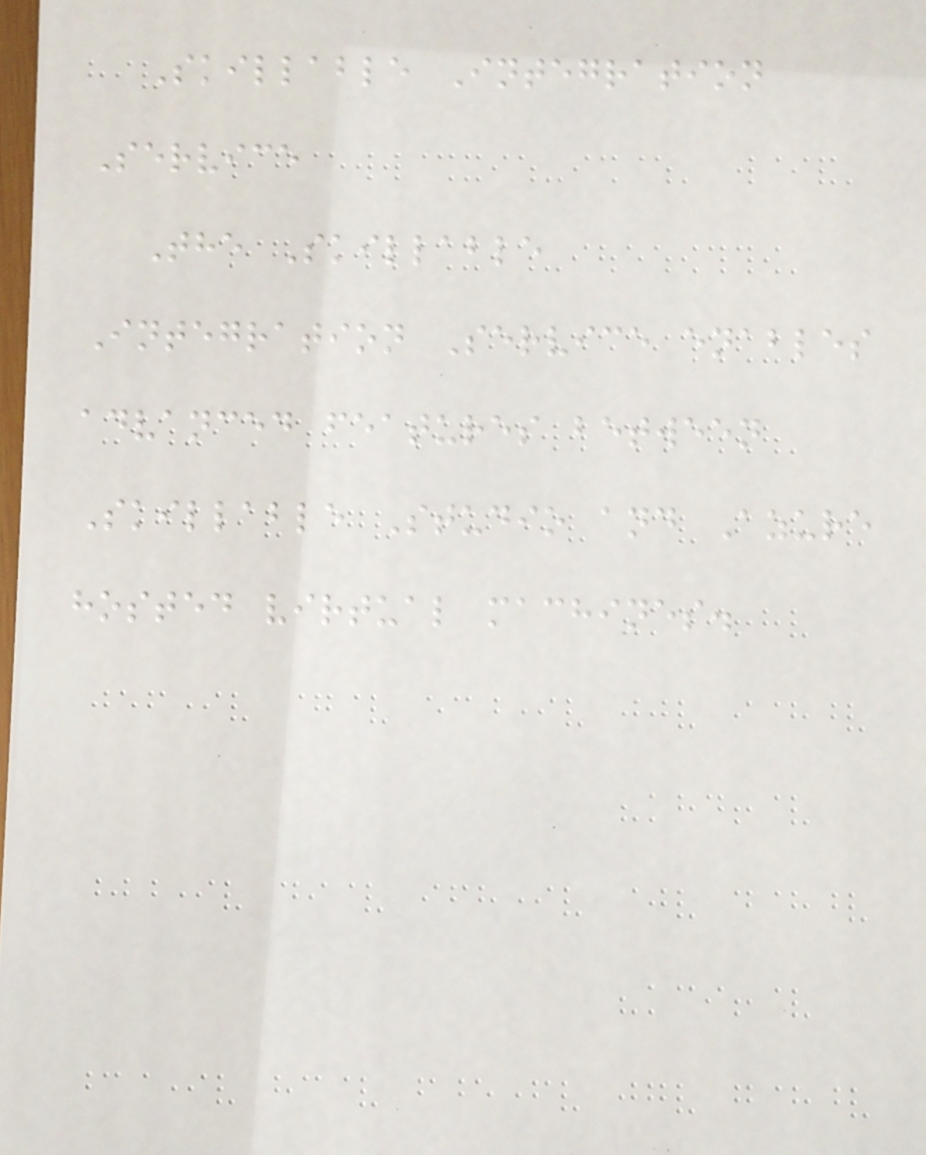Skillable Integration
Service
The Skillable
Integration Service enables
advanced features between
Skillable Studio and Azure
hosted virtual machines.
